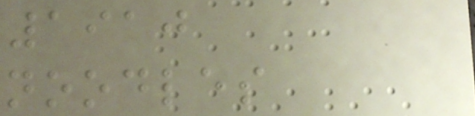1910
noodles
